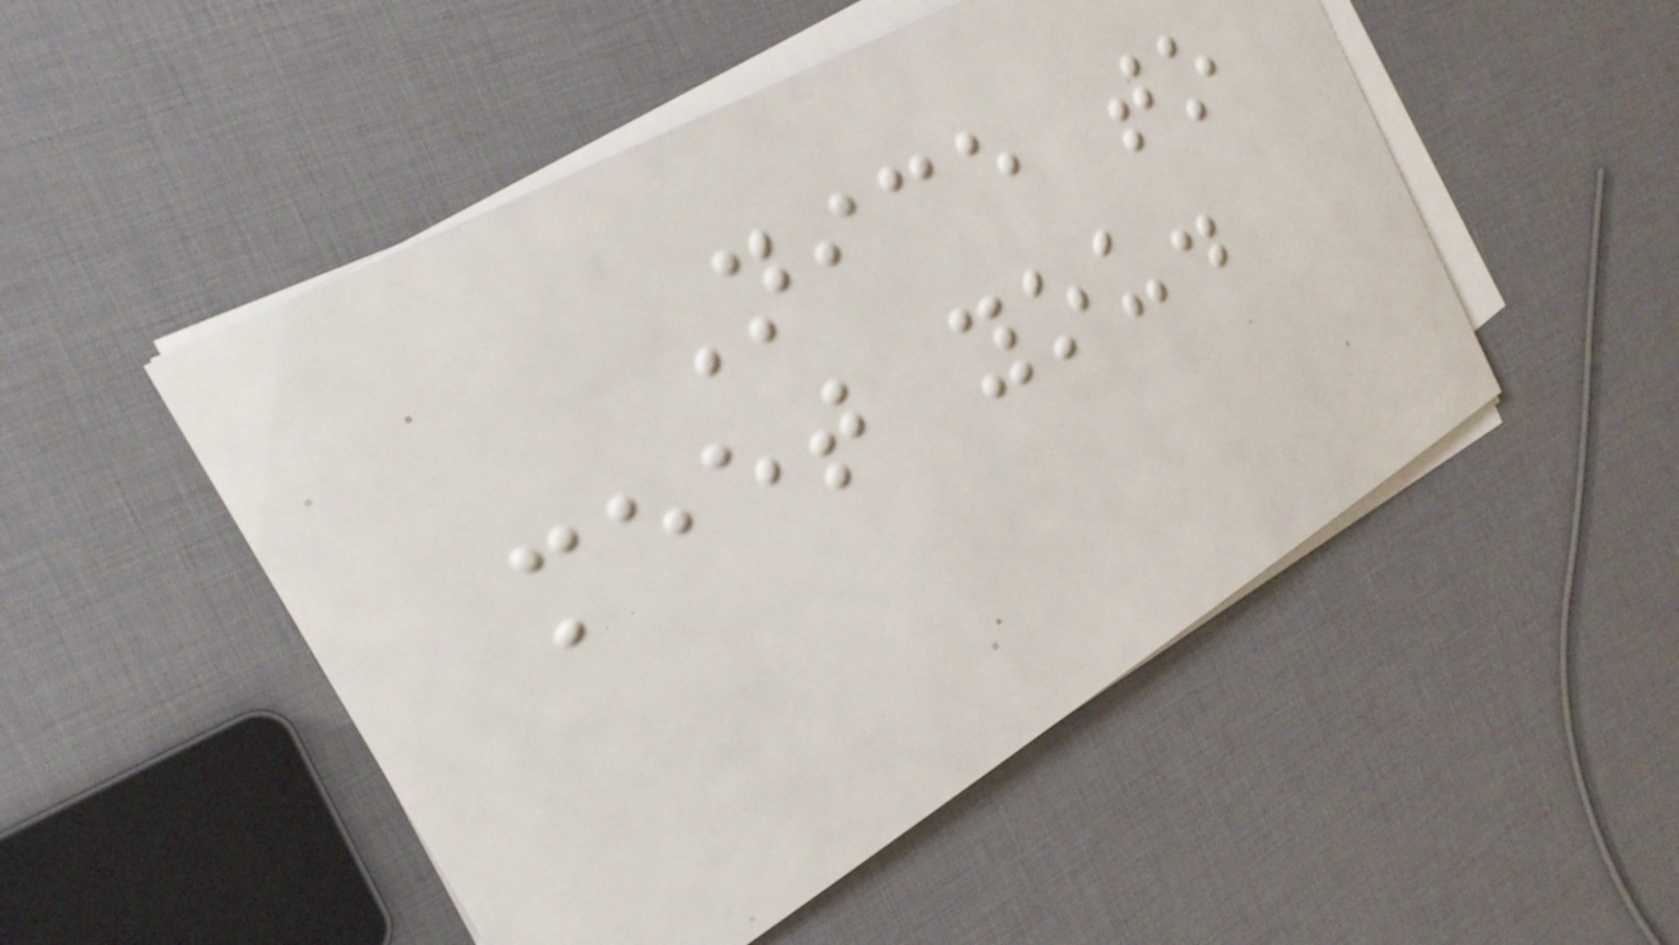Nice to
meet you.
